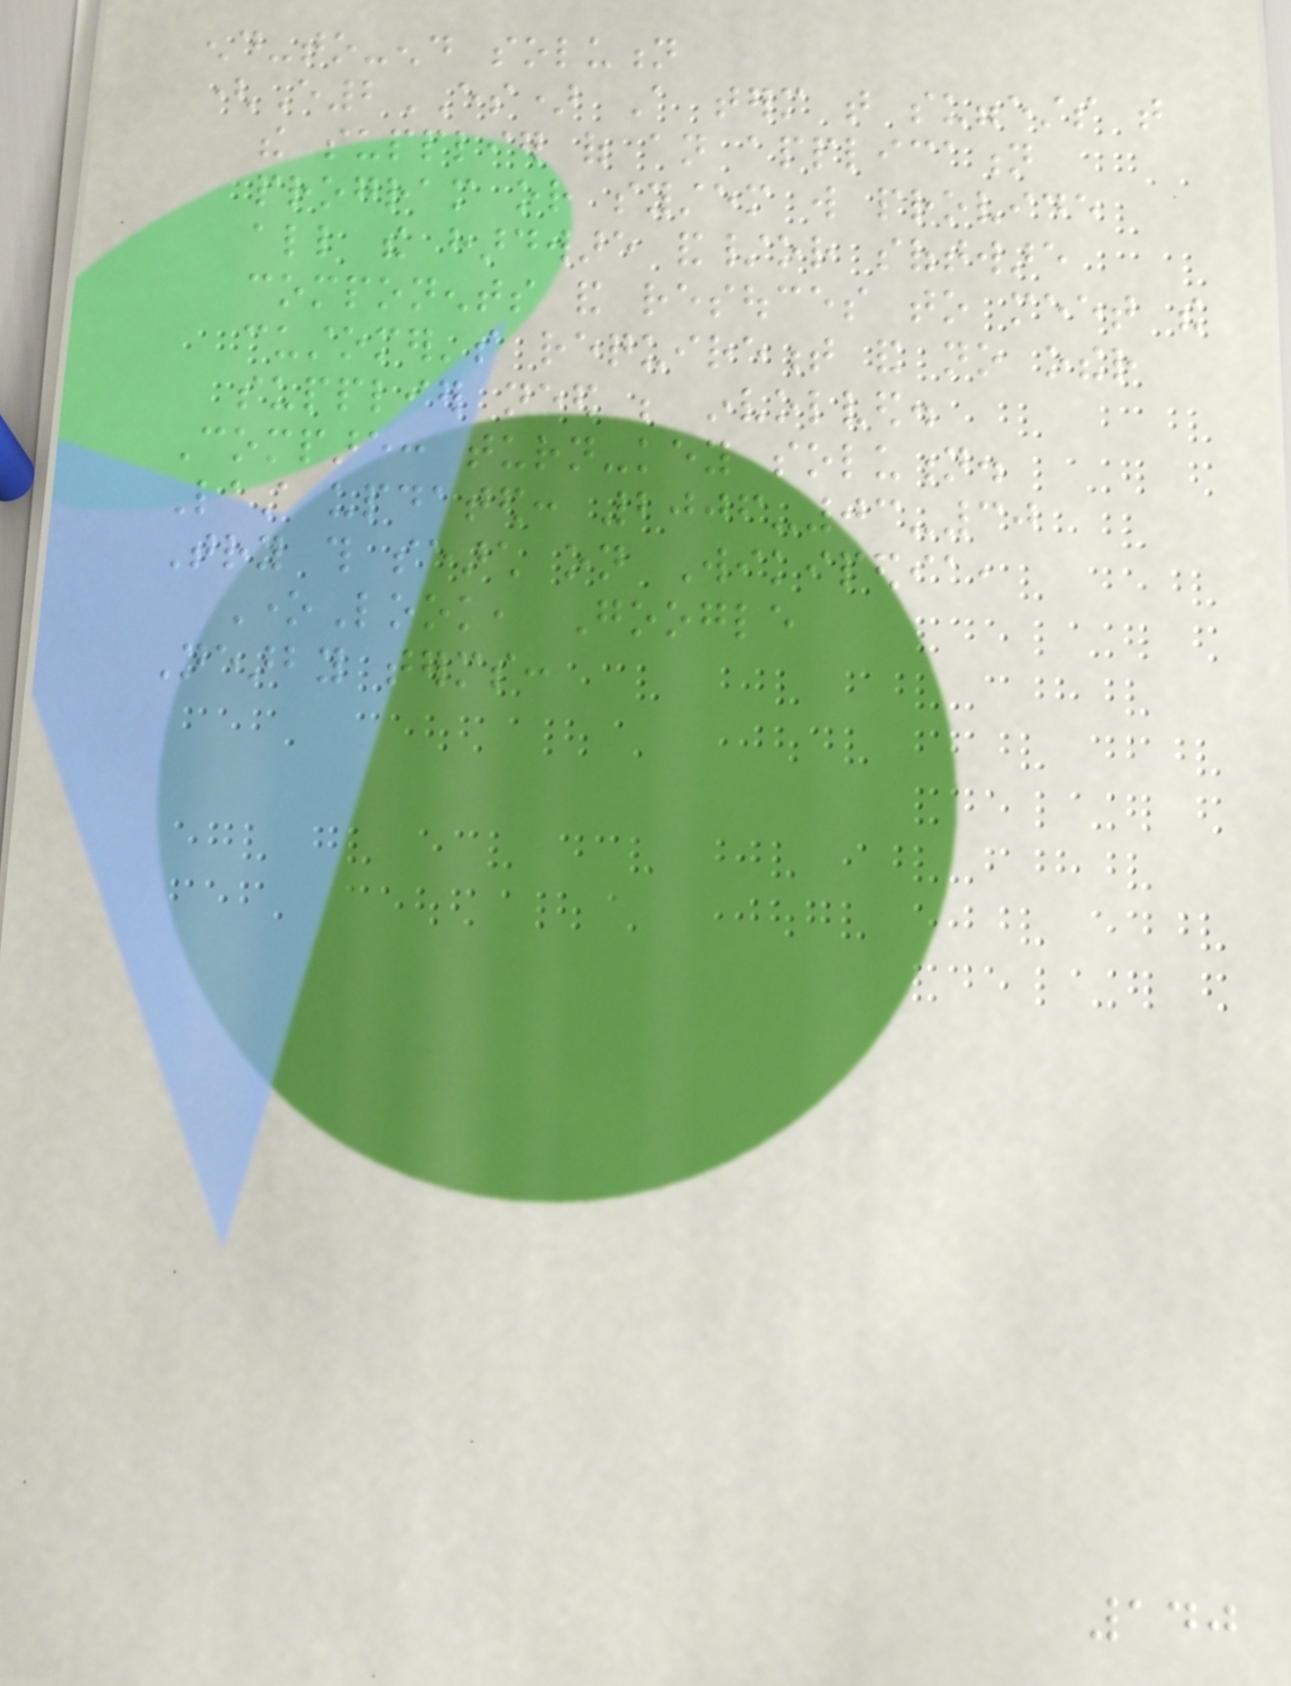end-to-end solution
(E2ES) A term that suggests that
the supplier of an application
program or system will provide
all the hardware and/or software
components and resouces to meet the
customer's requirement and no other
supplier need be involved.
Compare: turn-key solution.
Last updated: 2006-03-30
Try this search on Wikipedia,
OneLook, Google
Nearby terms:
140
